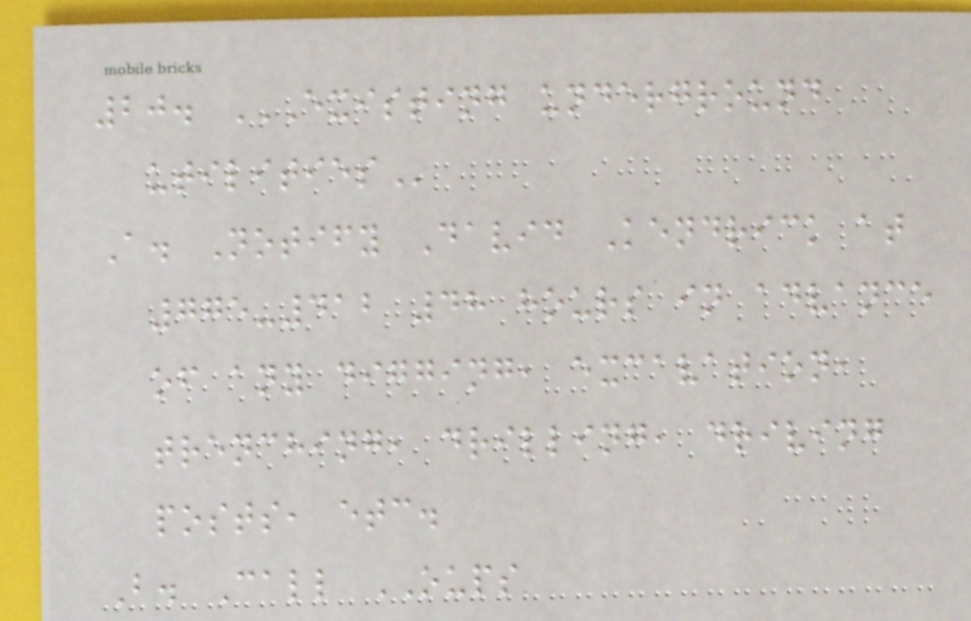20. EXISTING UNDERGROUND
UTILITIES
A. Notify David Kendrick at
775-412 48 hours in advance
of any digging, excavation,
trenching, drilling, driving
posts, etc.
B. Call OUPS
